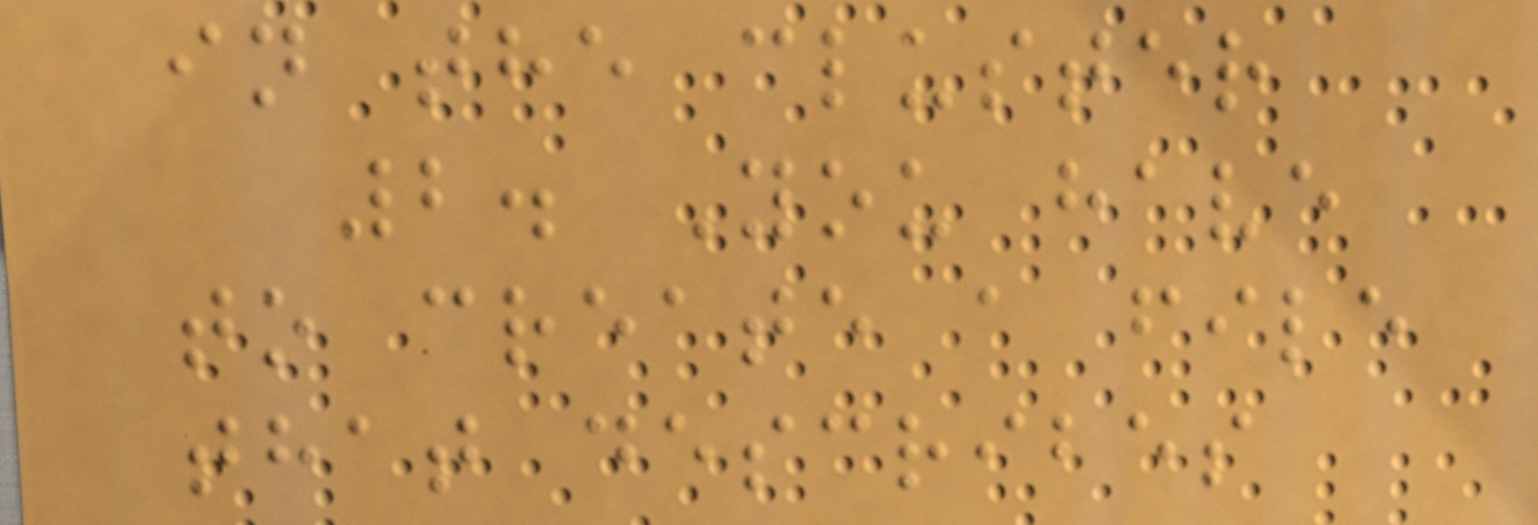in the cluster
2. You have
to create a file
that describes
